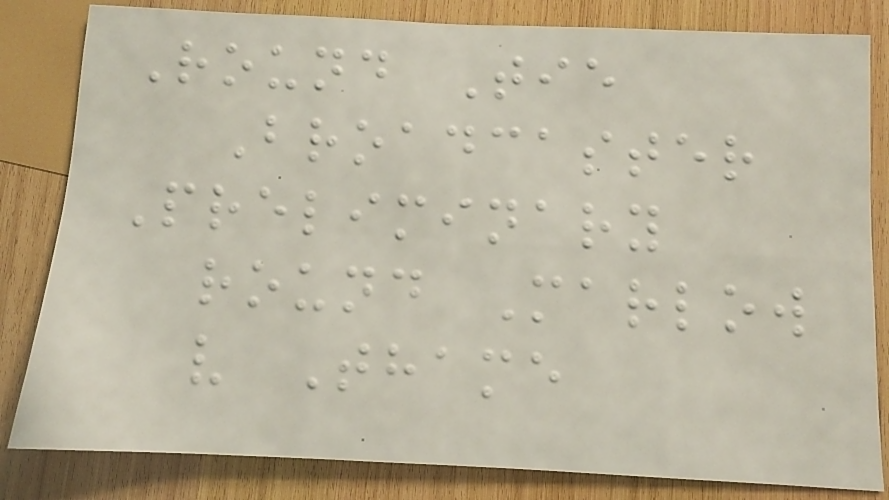Round Tie
Broadcaster
Preliminary
round Marlow
v Thame
